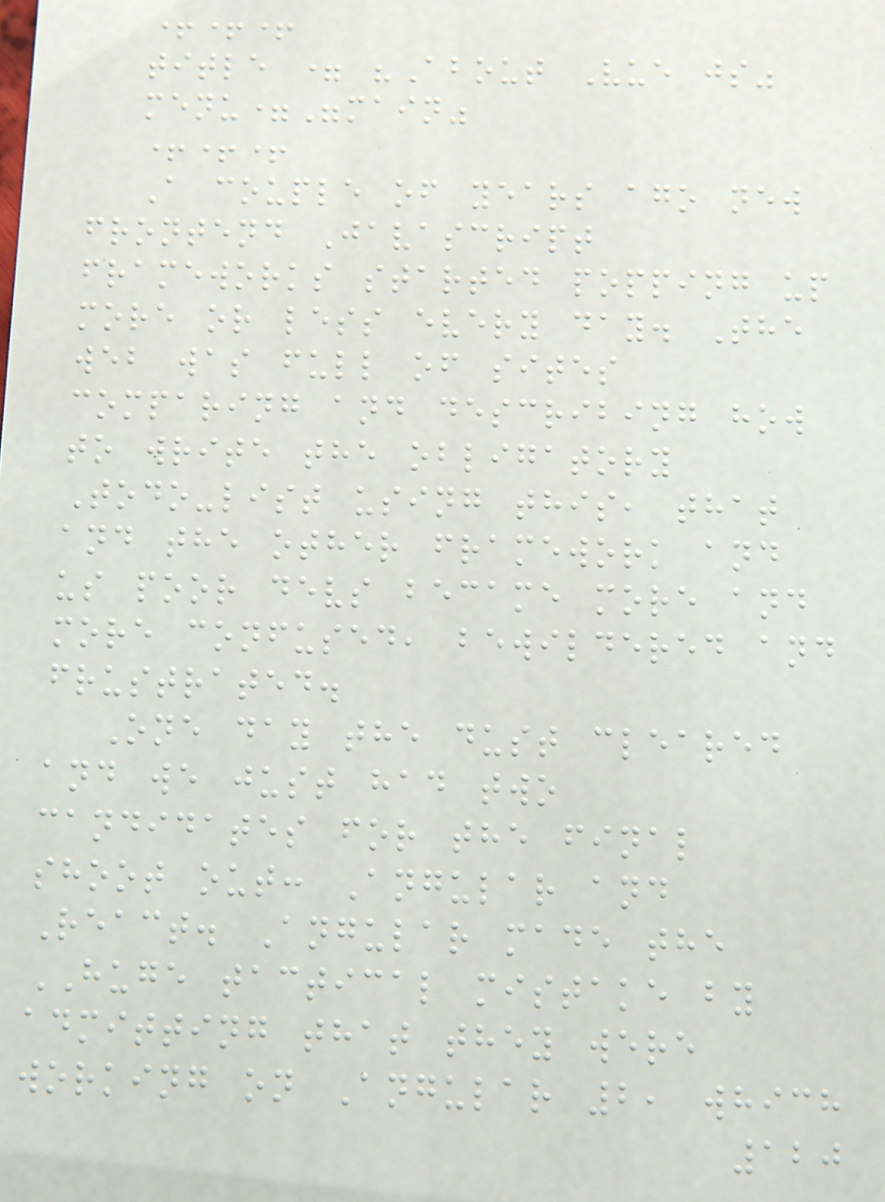+++
title = "About Vue js"
menu="main"
+++
A couple of years ago new
frontend Javascript
frameworks started popping up
more or less every day. The
web was full of sites
comparing and describing how
to write the obligatory
Todo-list using this, that
and the other framework and
us poor devs became more and
more confused, bewildered and
frustrated.
One day the dust cleared
and we just had two
candidates for the final
shoot out: Angular and
React. Angular made the
HUGE tactical mistake by
admitting that they were
working on Angular 2, which
120
